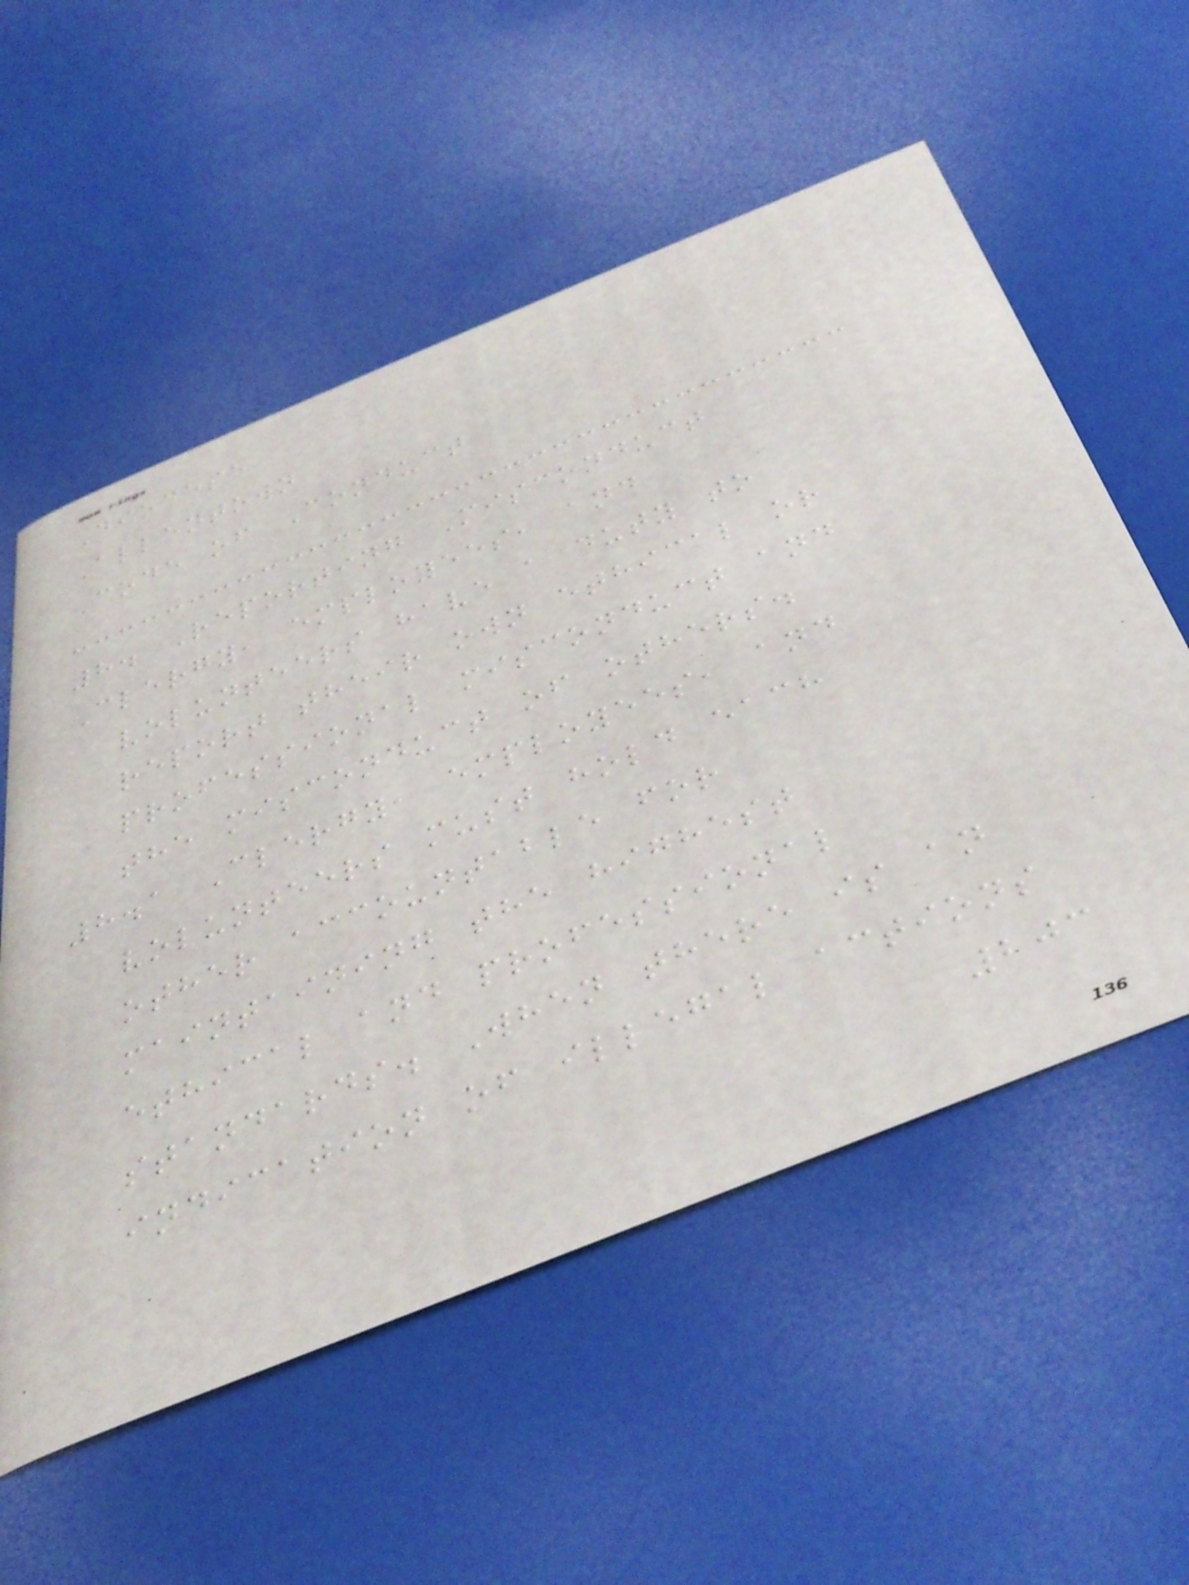Diocese
Allentown
Code of Conduct
8. Reporting Misconduct
Clergy, employees, and
volunteers have a duty to
report their own ethical or
professional misconduct and
the misconduct of others.
8.1 Clergy, employees, and
volunteers must hold each
other accountable for
maintaining the highest
ethical and professional
standards. When there is an
indication of illegal actions
203
